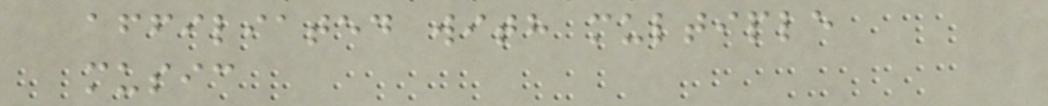affiliated with multiple
music
